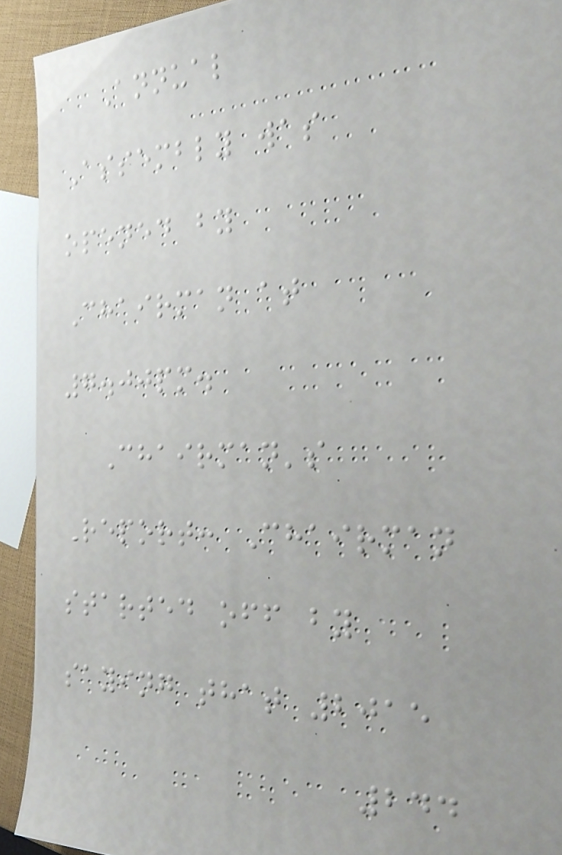Annual
Assembly was
opened by
Chairman at
7.00pm.
Chairman's
Report: Chairman
started off by
saying that 2015
244
